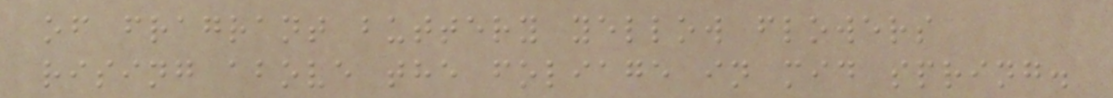of fragrant buttery yellow flowers
rising above the foliage in mid spring.
